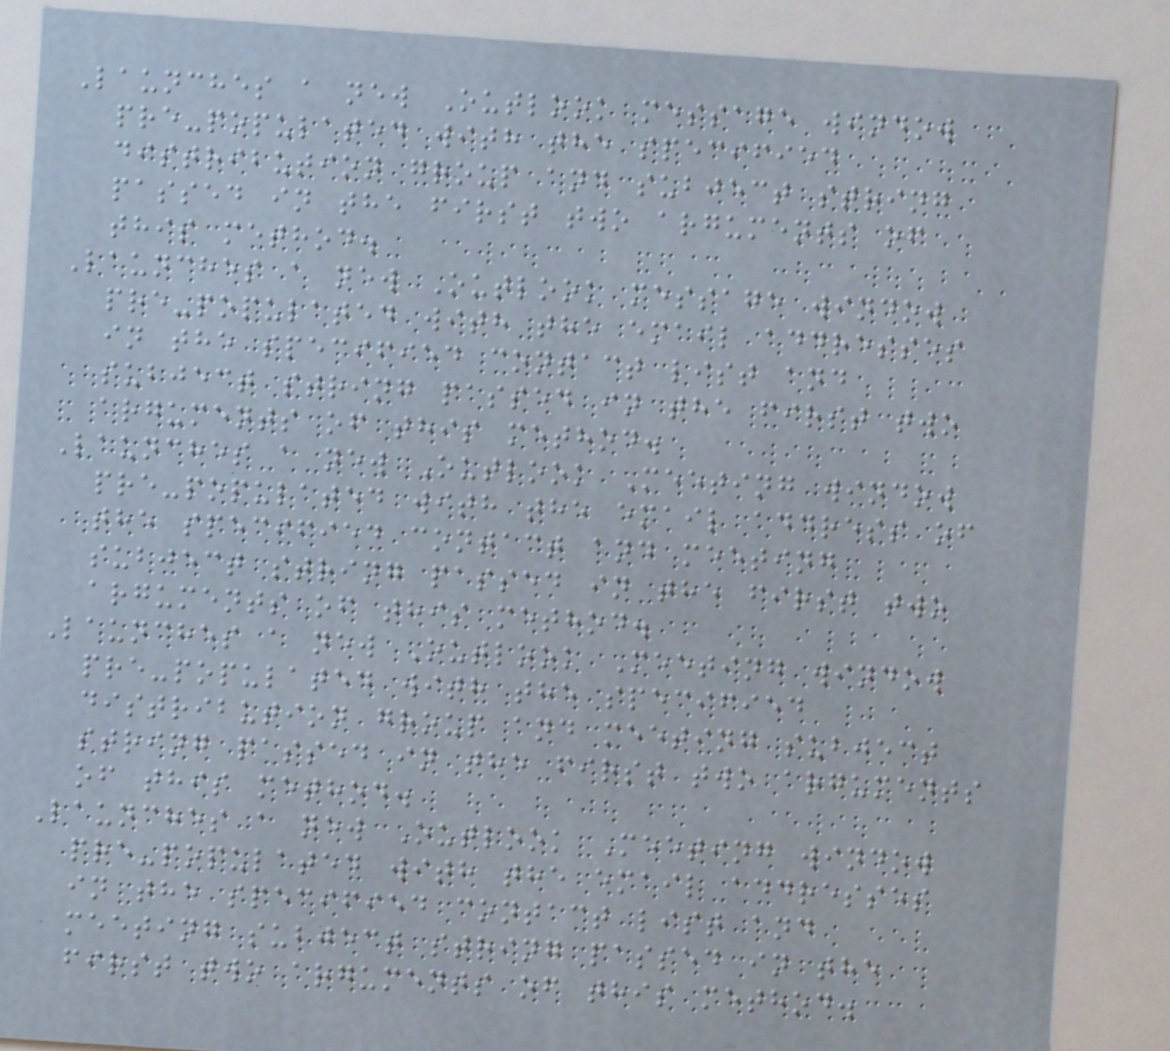Launches a new Outlook message window
pre-populated with the specified
distribution group and subject string
passed in the first two arguments of
this method.
Launches a new Outlook message window
pre-populated with the email addresses
in the specified contact list and
subject string passed in the first two
arguments of this method.
Launches a new Outlook Meeting window
pre-populated with the email address of
the specified contact and meeting
subject string passed in the first two
arguments of this method.
Launches a new Outlook Meeting window
pre-populated with the specified
distribution group and meeting subject
string passed in the first two arguments
of this method.
Launches a new Outlook Meeting window
pre-populated with the email addresses
in the specified contact list and
meeting subject string passed in the
first two arguments of this method.
